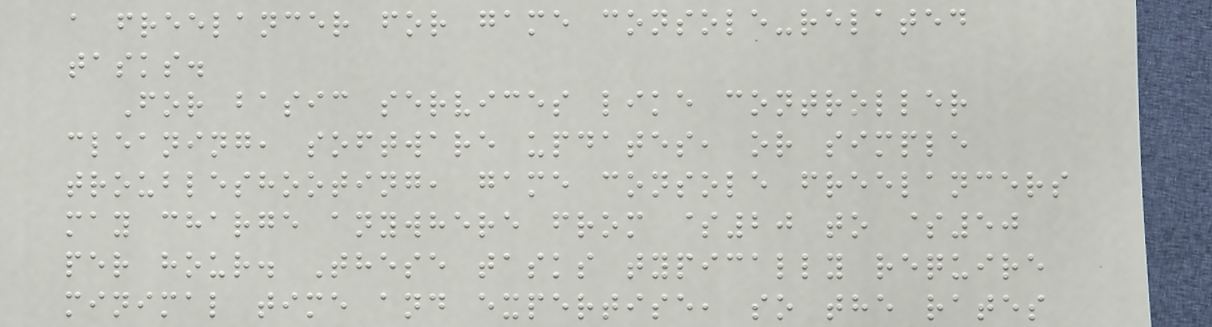a freelancer for game console-related
tasks.
For basic services like controller
cleaning, software updates, or simple
troubleshooting, game console freelancers
may charge anywhere from $20 to $50
per hour. These tasks typically require
minimal time and expertise, so the rates
